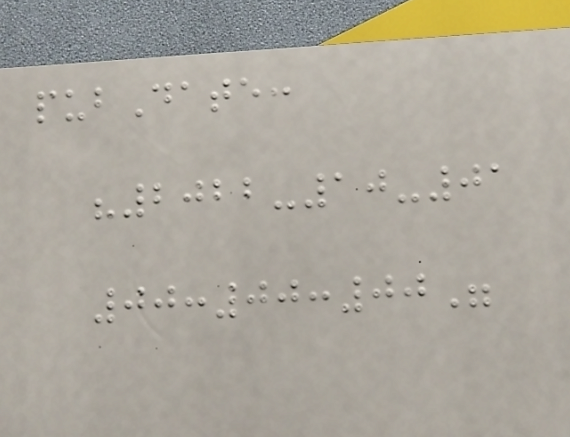pubDate:
"2022-10-01
00:00:00"
